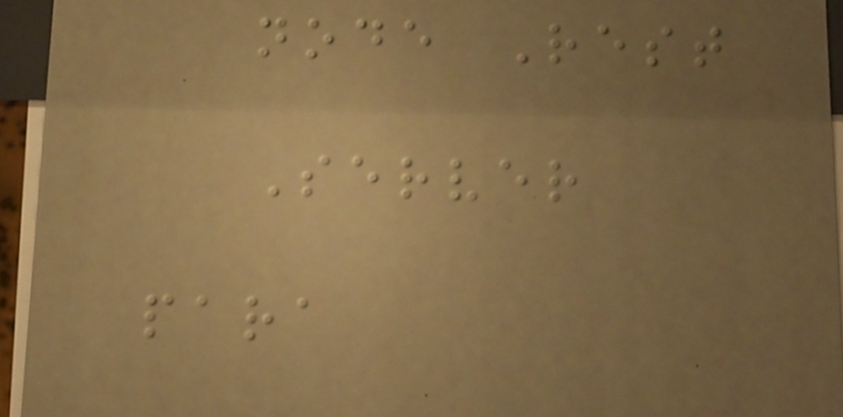node Rest
Server
para
